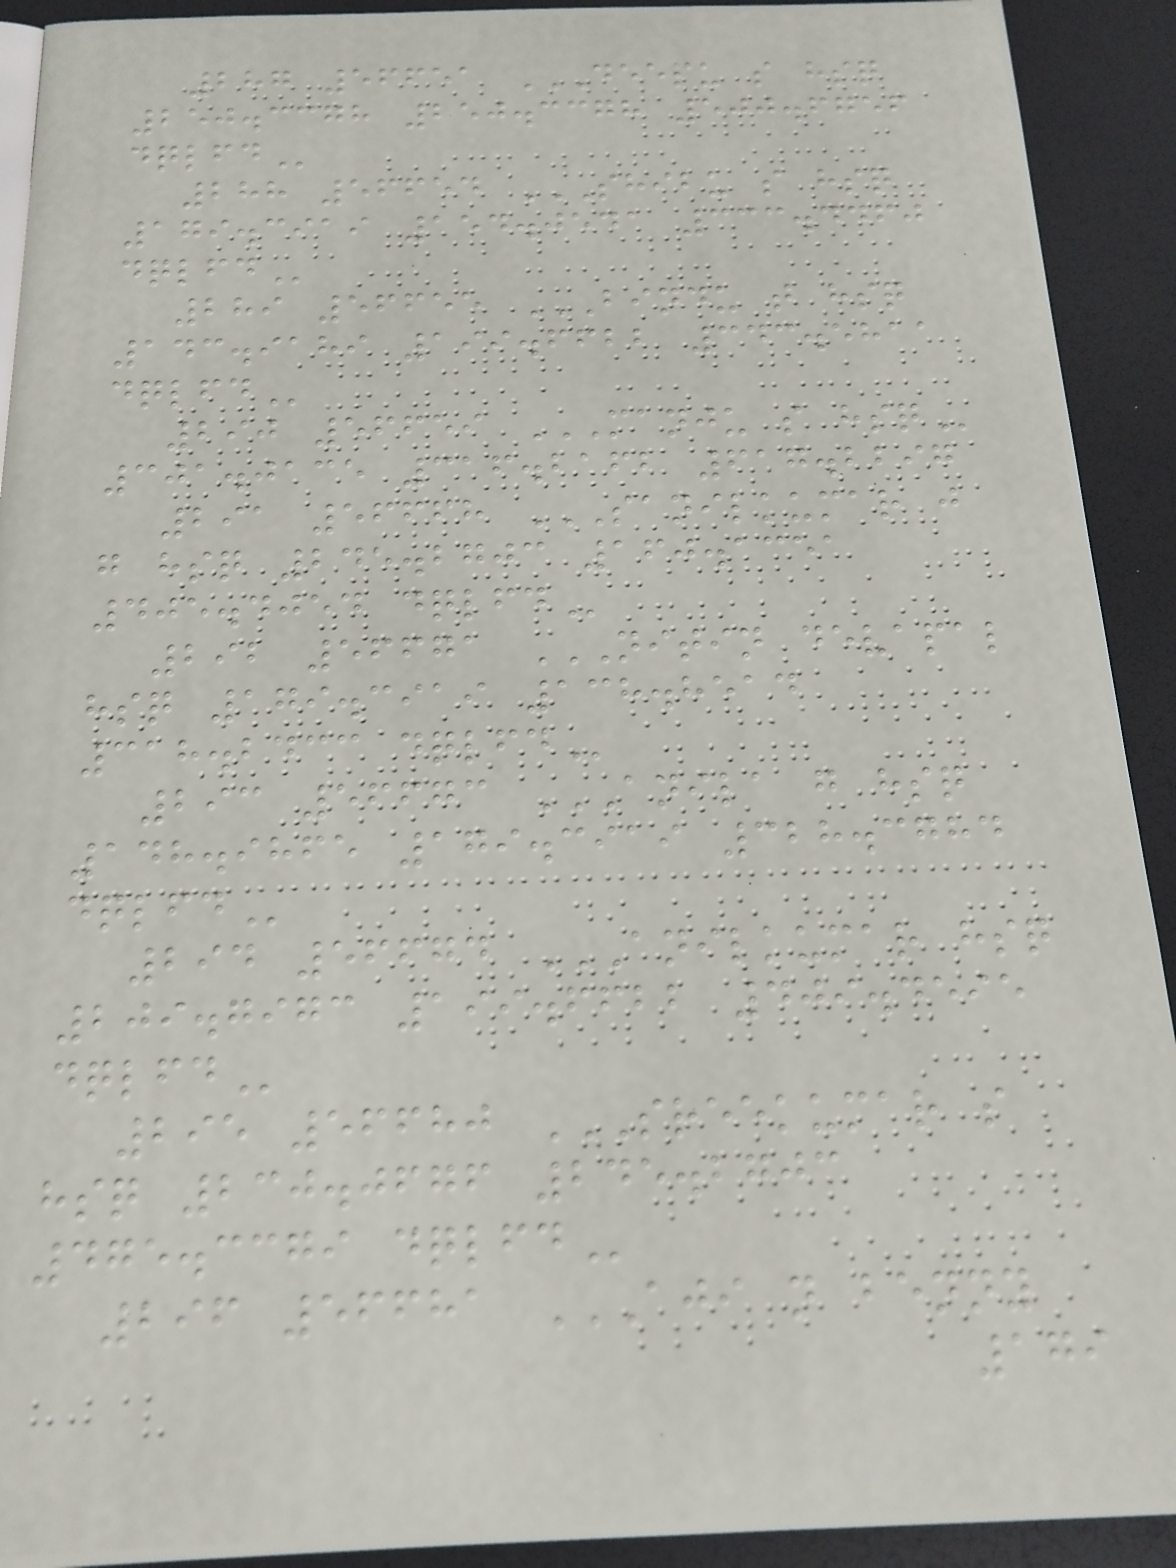287 56651 DEEPU S HSQ
250.3378 250.3378 500.6756
DQLFD
288 56654 SHIBU S HSQ
179.3919 154.0541 333.4460
DQLFD
289 56655 BINDU T HSQ
143.9189 199.6622 343.5811
DQLFD
290 56659 MANJU S HSQ
301.0135 316.2162 617.2297
291 56668 SANILKUMAR J
G HSQ 245.2703 160.1351
405.4054 DQLFD
292 56671 NITIN DEVAPAL
HSQ 179.3919 138.8514
318.2433 DQLFD
293 56673 ANILA G HSQ
148.9865 179.3919 328.3784
DQLFD
294 56674 ANILKUMAR HSQ
209.7973 199.6622 409.4595
DQLFD
295 56680 SREEKUMAR S
HSQ 230.0676 245.2703
475.3379 DQLFD
296 56681 AJI N BENNY
179
